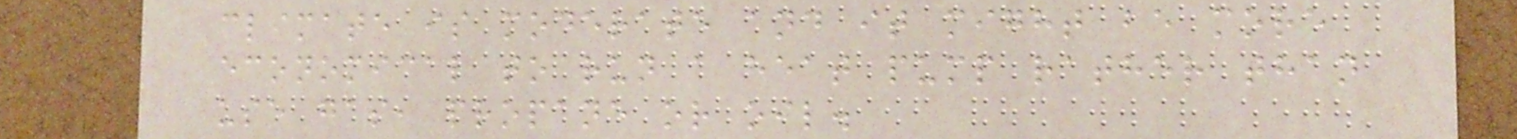climate is moderate and it might be more
economical to run a heat pump rather than
use gas, propane or oil.
